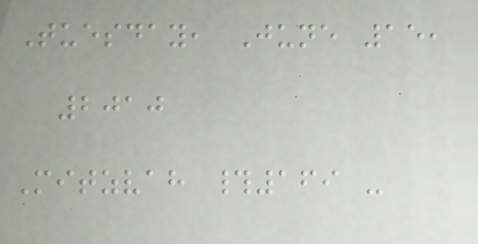Tuesday, June 15,
2010
Mitzvah #169 -
